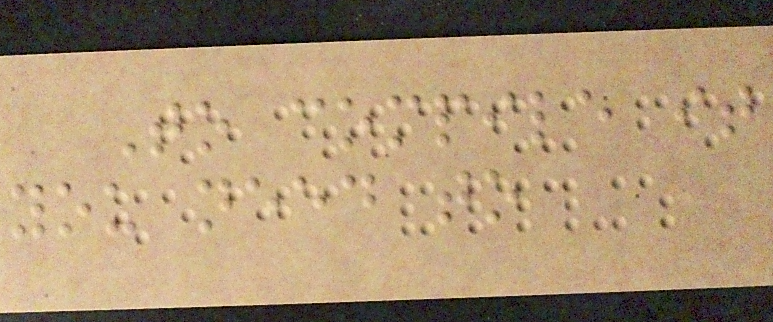To compile it
you need to
